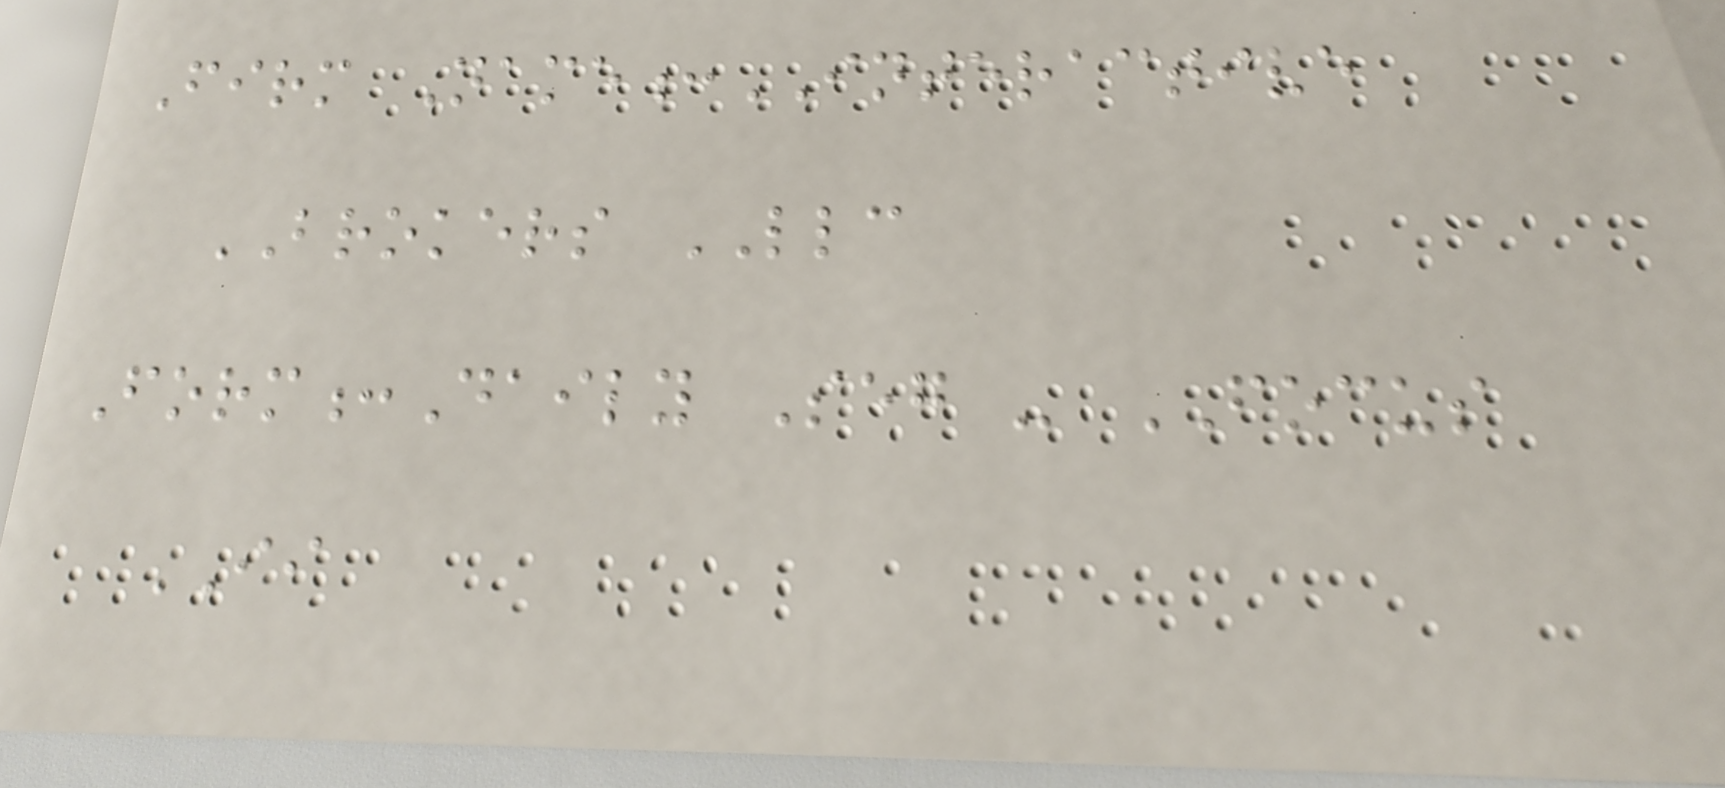Firm Name:INTERACTIVE
BROKERS LLC
Form:Daily Seg - FOCUS
II
